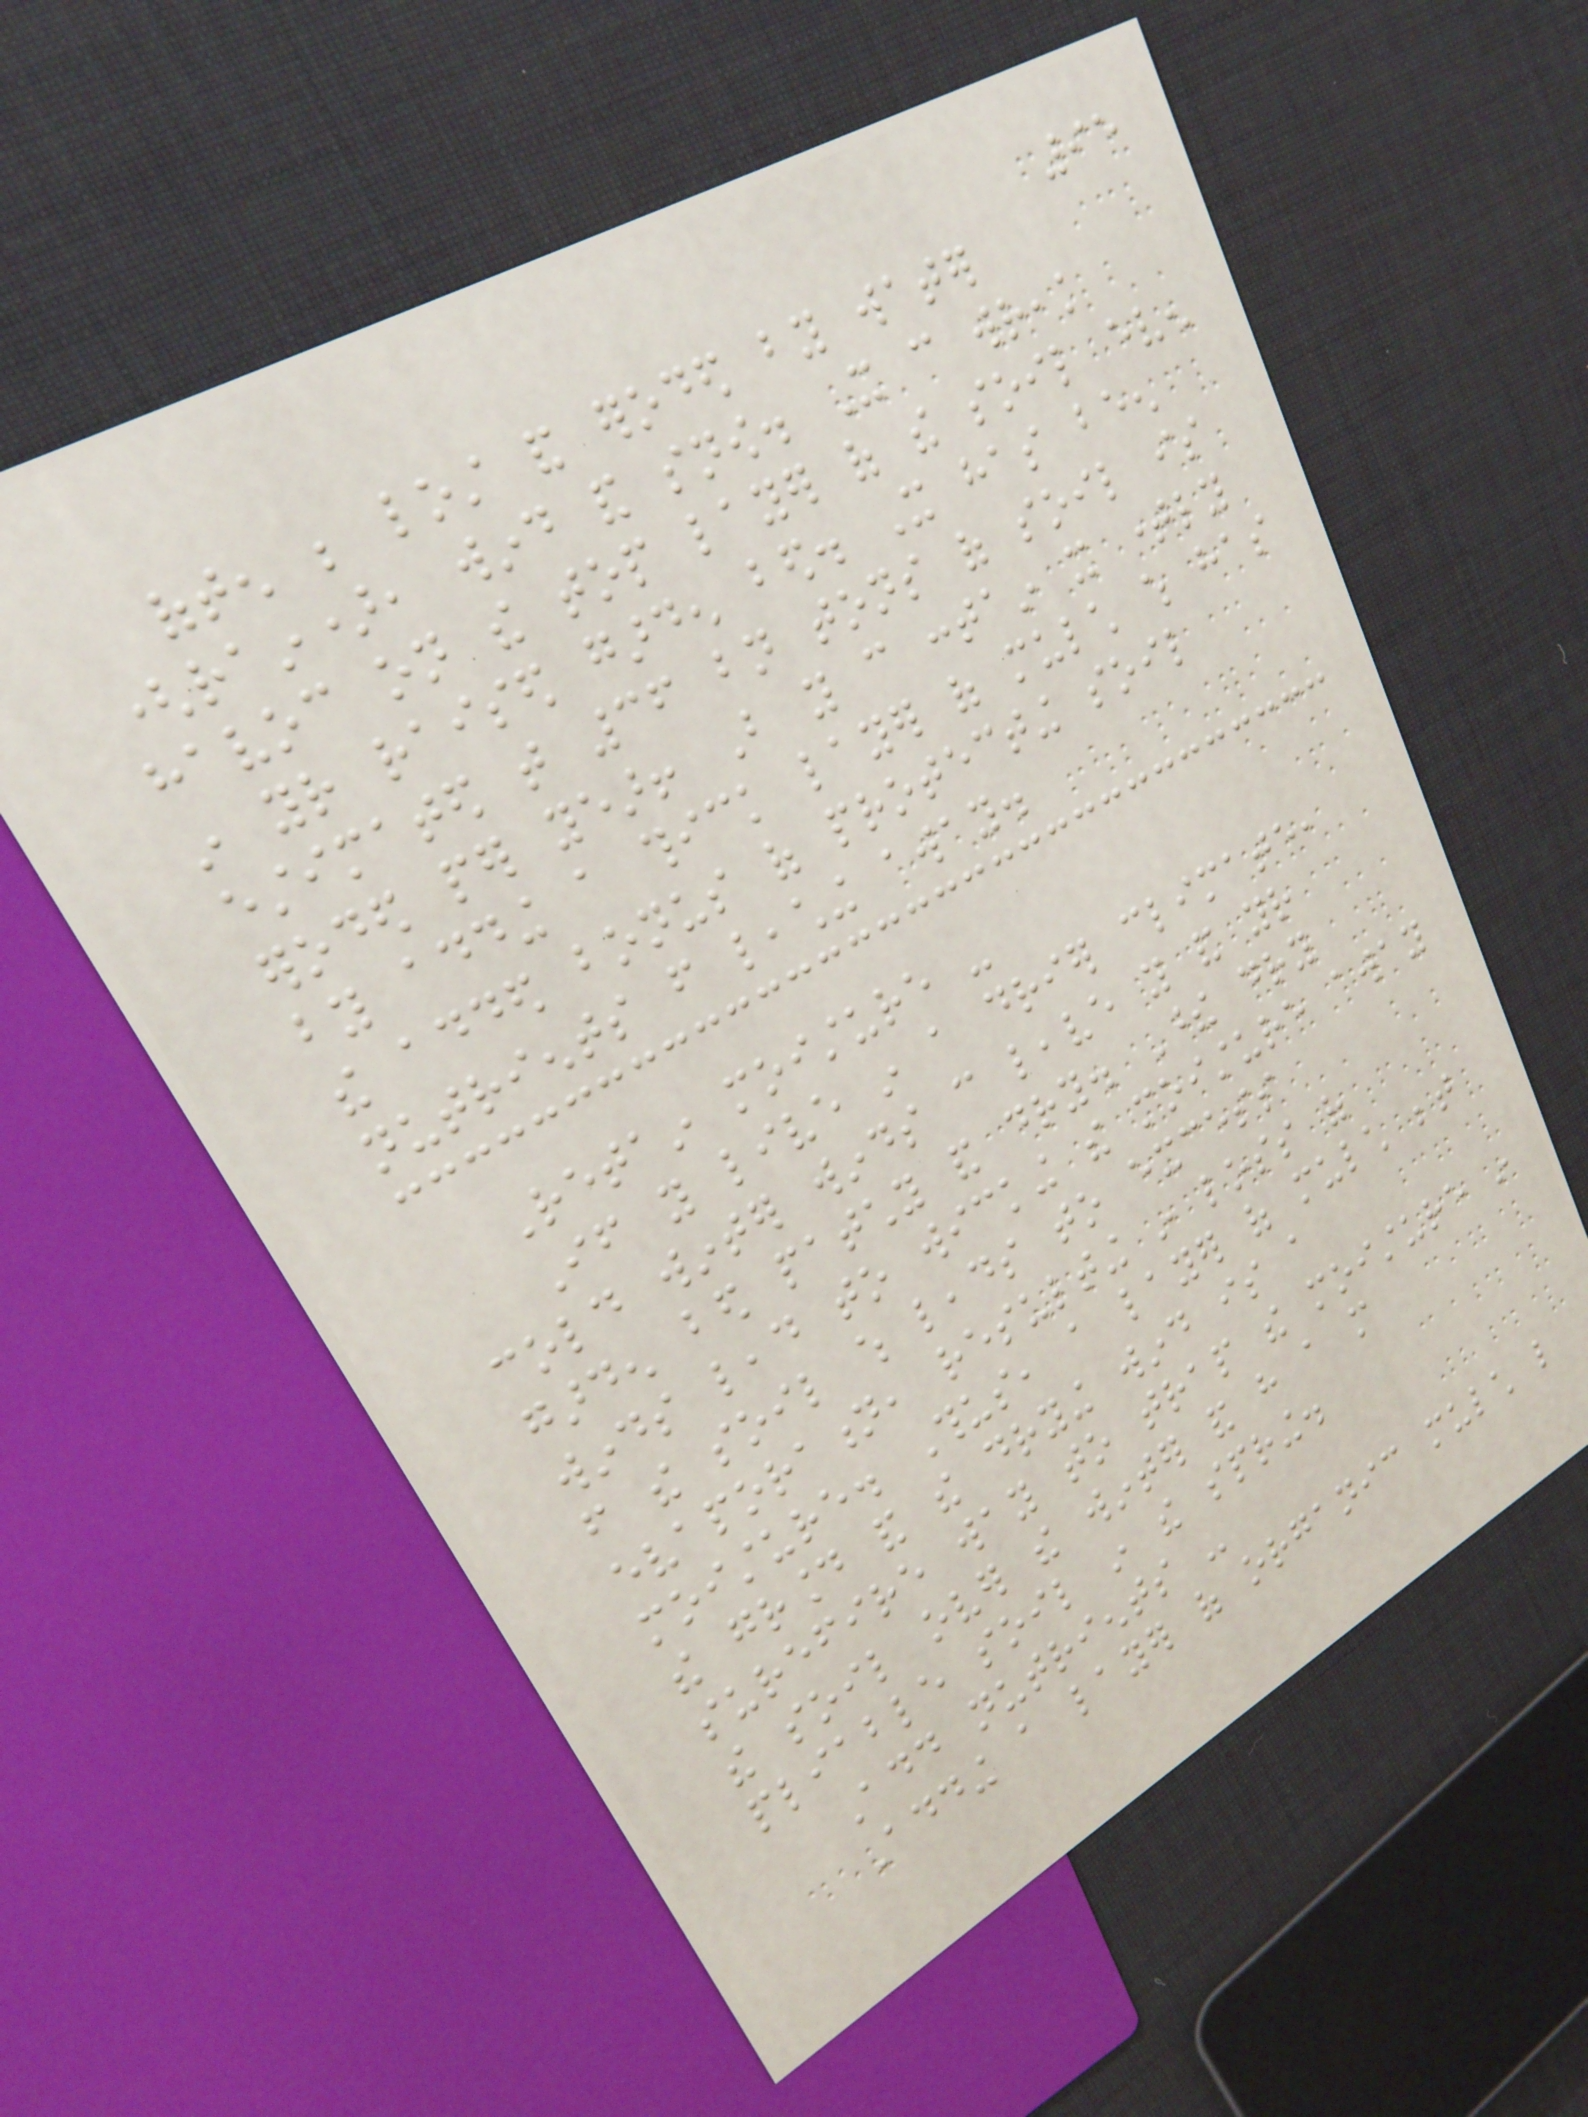95
often be lost and eroded by water
(rain), wind and snow. It can wreak
havoc on the top layer of the soil even
in your raised garden bed. It has been
estimated that 36 bn tons of soil is
eroded per year! But you can contain it timely
by adding a thick layer of mulch which has
the added bonus of protecting soil
nutrients from leaching away.
Retain moisture -
If you live in a drier climate,
cold winter winds can leave you and your
garden bed patchy and dry. These dry
winds lead to wicking the moisture away
from the soil which leads to excess
evaporation, resulting in loss of
moisture. Thus, a layer of mulch between
the ground and the drying wind is a
surefire way to trap the moisture in
the soil over the winter and have a more
pliable soil in the spring.
Add nutrients -
Adding a layer of organic mulch like
